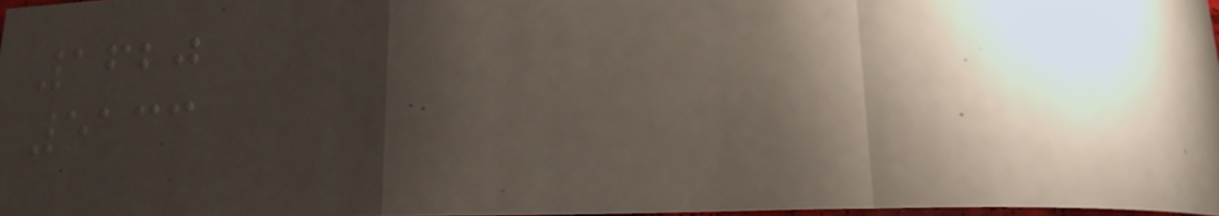1620
5133
